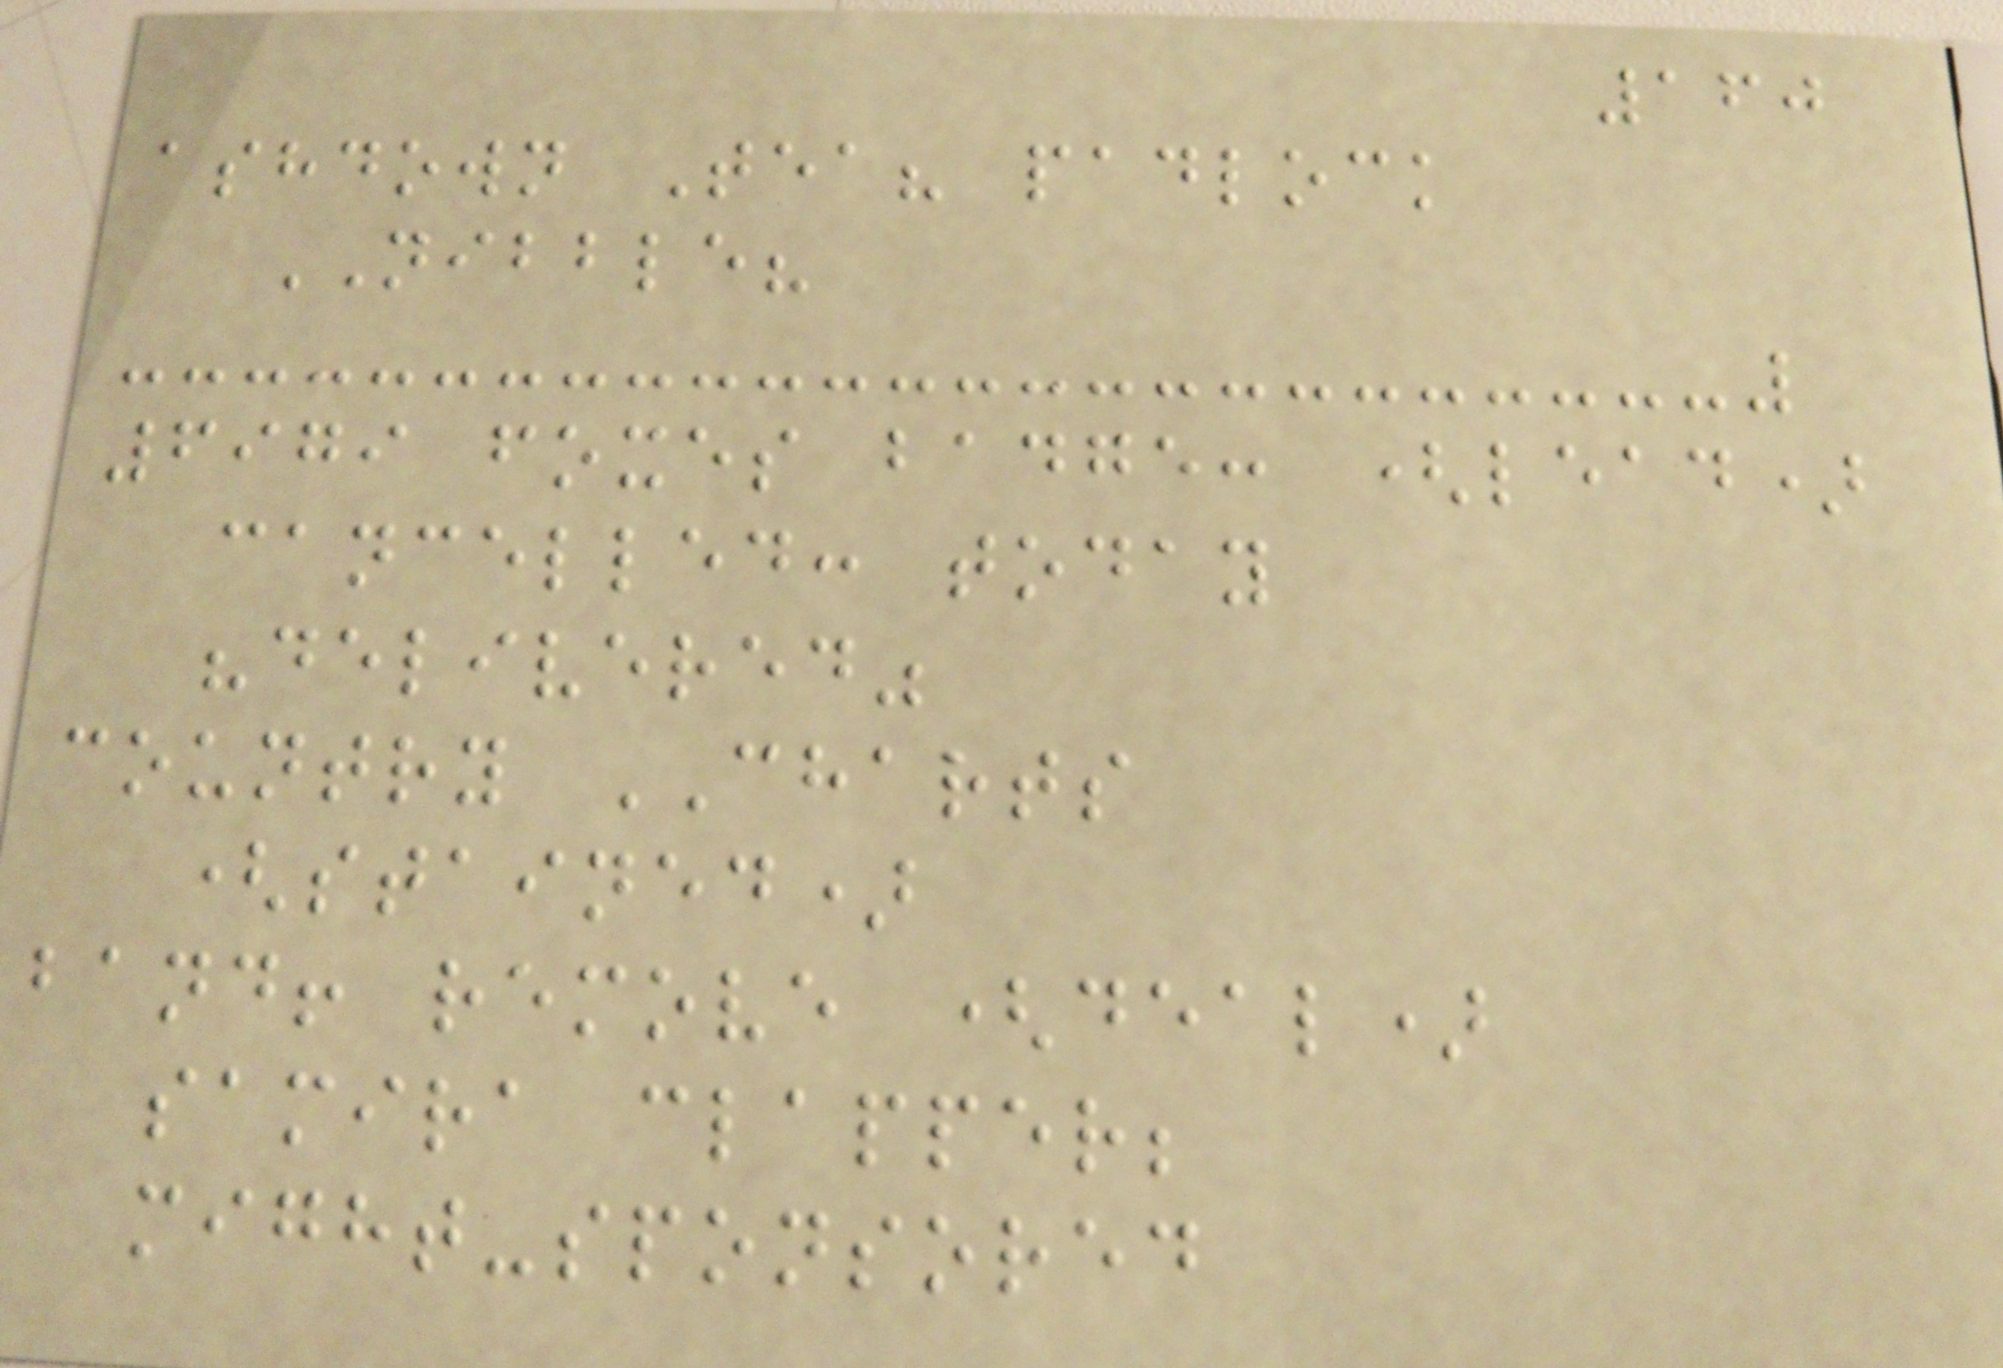160
ashdown Tea? padlock
NIBBLE?
6979 foxes badge: (lead)
cancelled: today
"delivered"
country CHARTS
(stained)
band! remove (deal)
samira clapper;
might-sponsored
